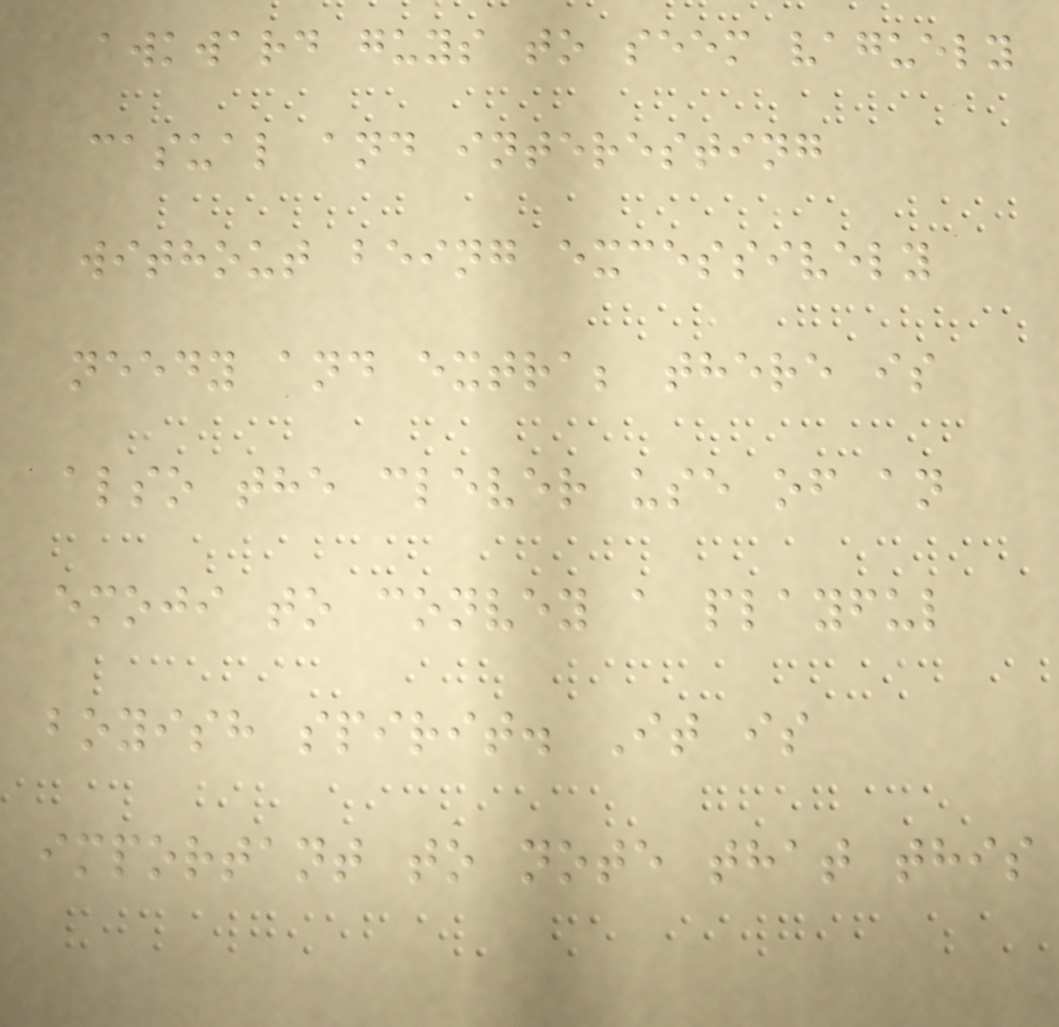awkward guys to seem vaguely
casual and interesting
without being excessively
needy and extra; there is
also the clever use of an
emoji to convey a playful
boyish spirit. It is
important to note that this
